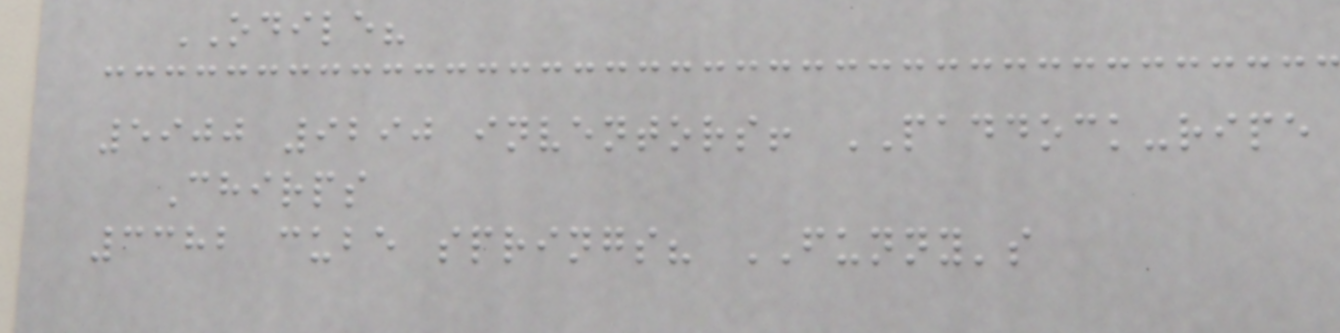ODILE?
5900 9290 inventors! PADDOCK-ripe
Chirps
3382 cube springs? FUNNY's
